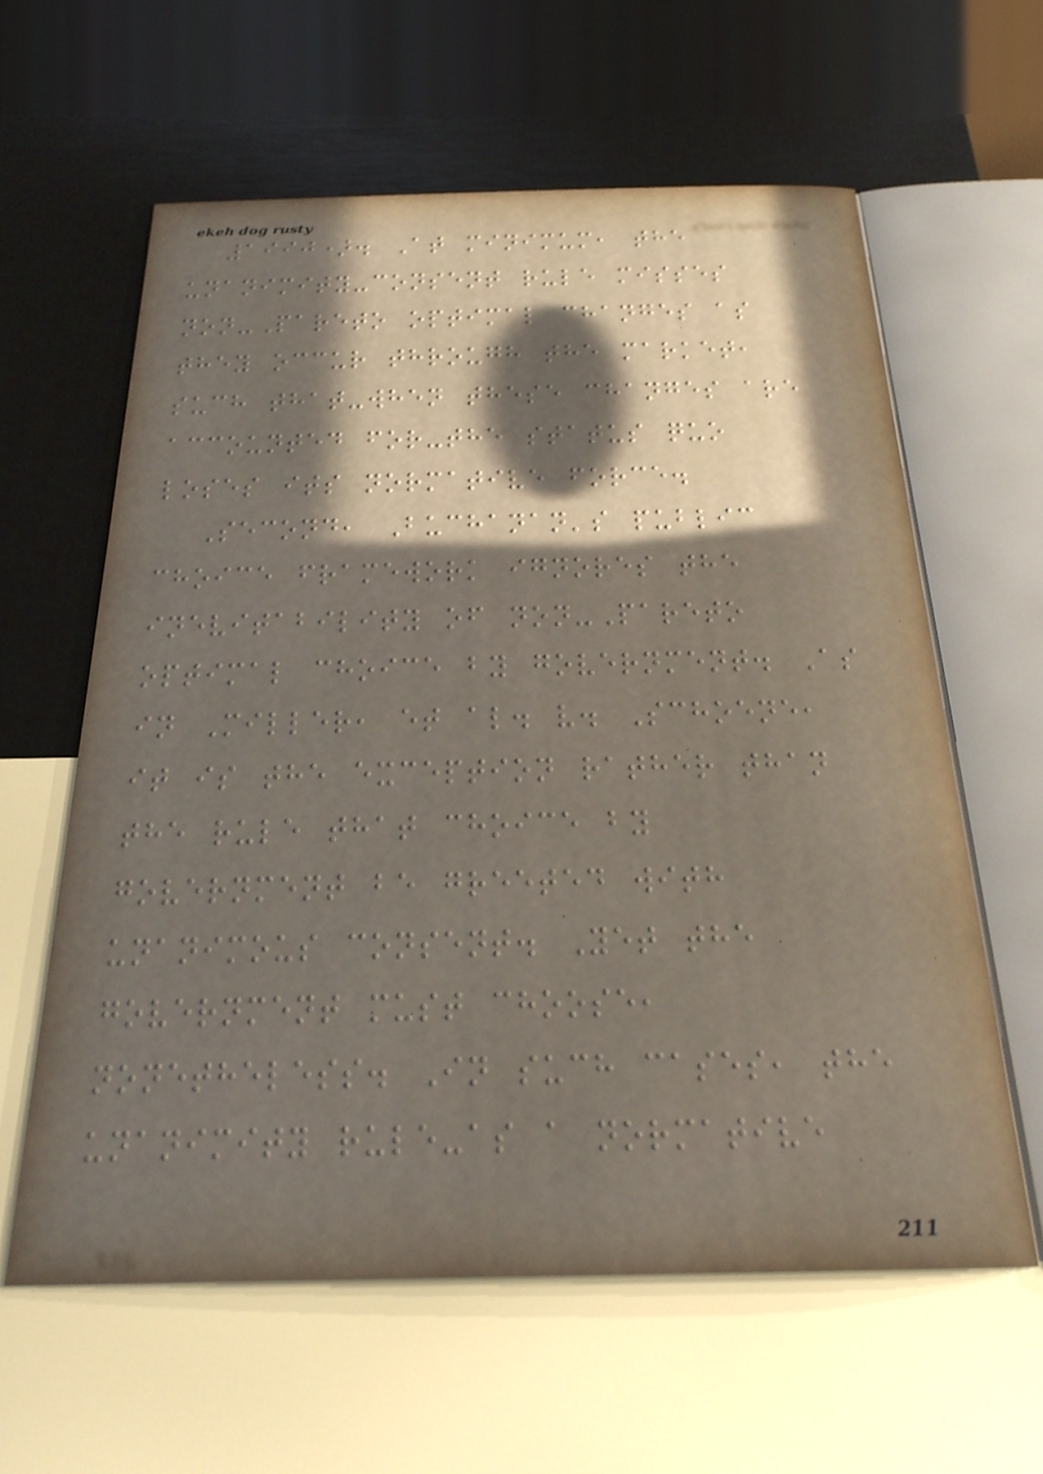1990). At minimum, the
unanimity-consent rule misses
non-Pareto optimal changes as
they occur through the market,
such that-when these changes are
accounted for-the status quo
loses its normative force.
Second, Buchanan's public
choice framework ignores the
inevitability of non-Pareto
optimal choice by government. As
in Miller, et al. v. Schoene,
it is the exception rather than
the rule that choice by
government be greeted with
unanimous consent. Yet the
government must choose,
nonetheless. In such cases, the
unanimity rule-as a normative
